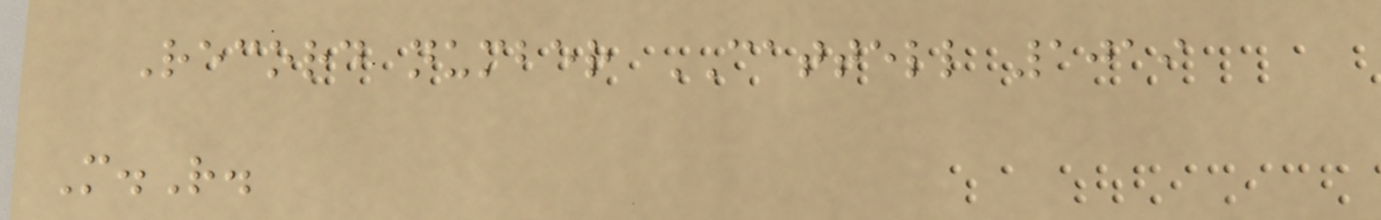Record number CATTELL 1019
M.R.
